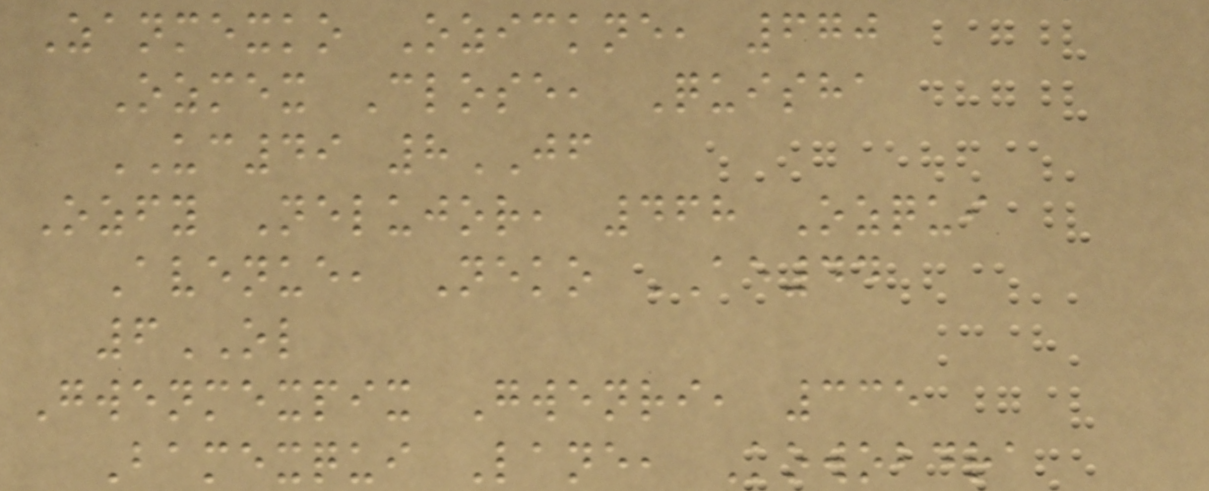Zanmexko Ozickne, 670
Ozmex Close, Quisha
UC49 8JF
Ozfy Nelujor, 468 Ozqui
Avenue, Neko AE44
6OL
Gwenmexpix Gwenri, 335
Bamexqui Lane, Kowobdra
